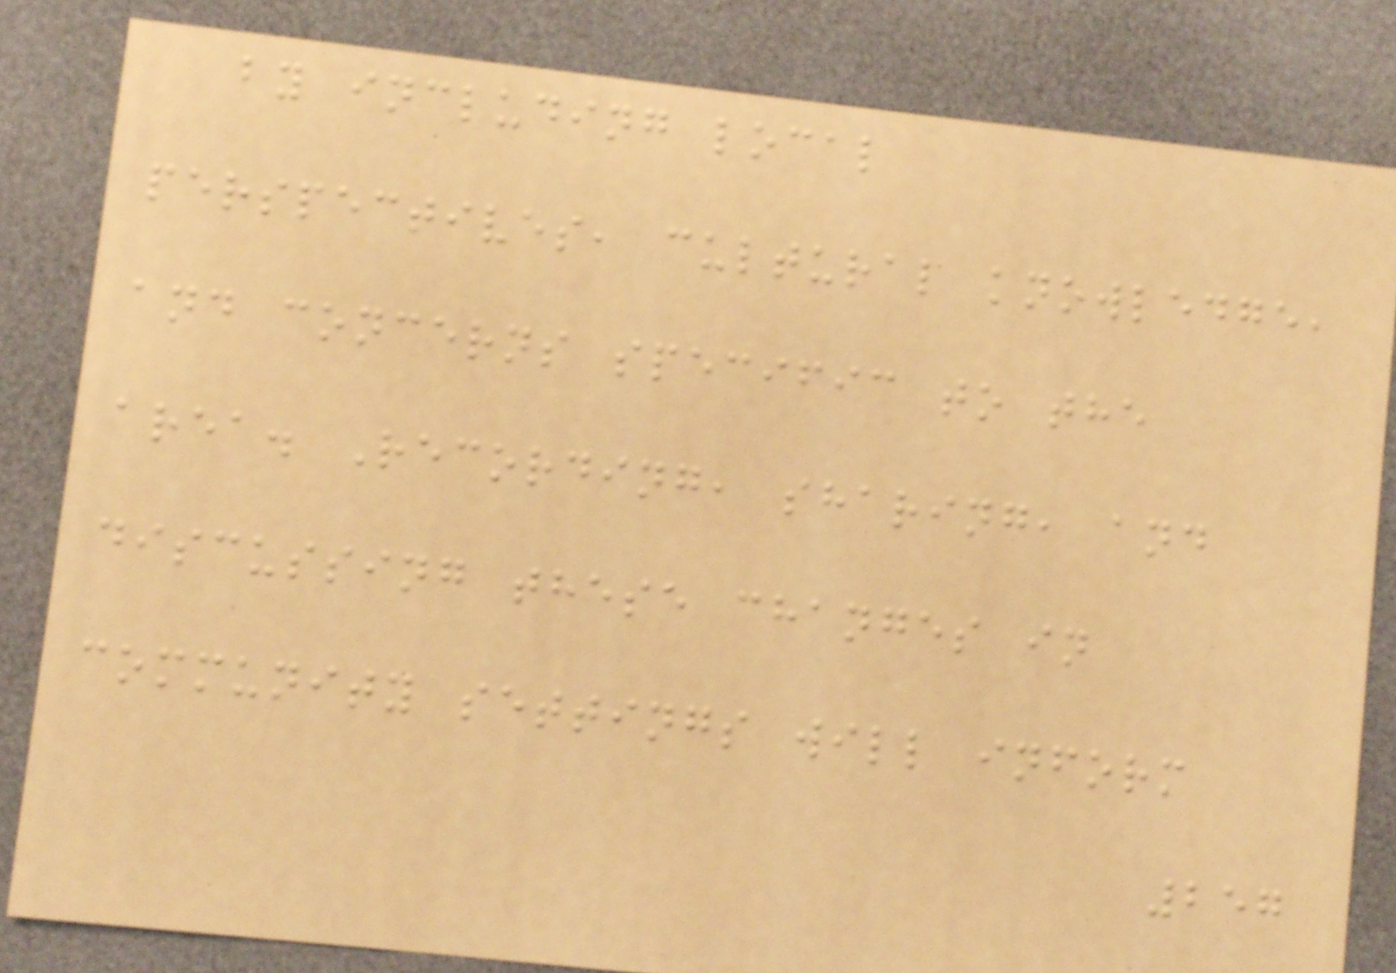by including local
perspectives, cultural knowledge,
and concerns specific to the
area. Recording, sharing, and
discussing these changes in
community settings will inform
257
